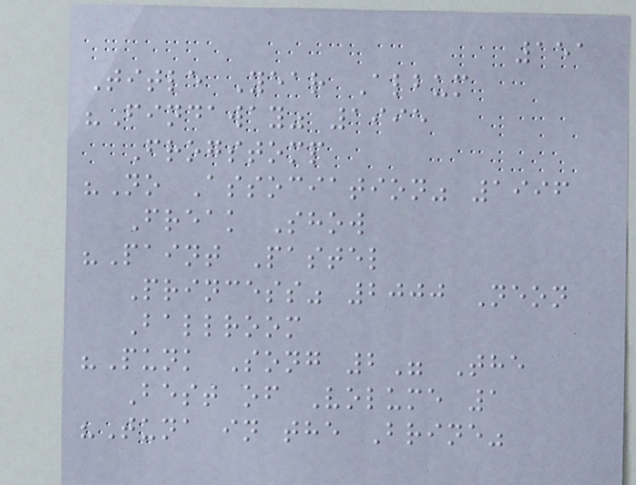151
Title Year Album
"Findaway" 1995
Frogstomp
"No Association" 1996
Freak Show
"Paint Pastel
Princess" 2000 Neon
Ballroom
"Punk Song 2" The
Best of Volume 1
"Tuna in the Brine"
